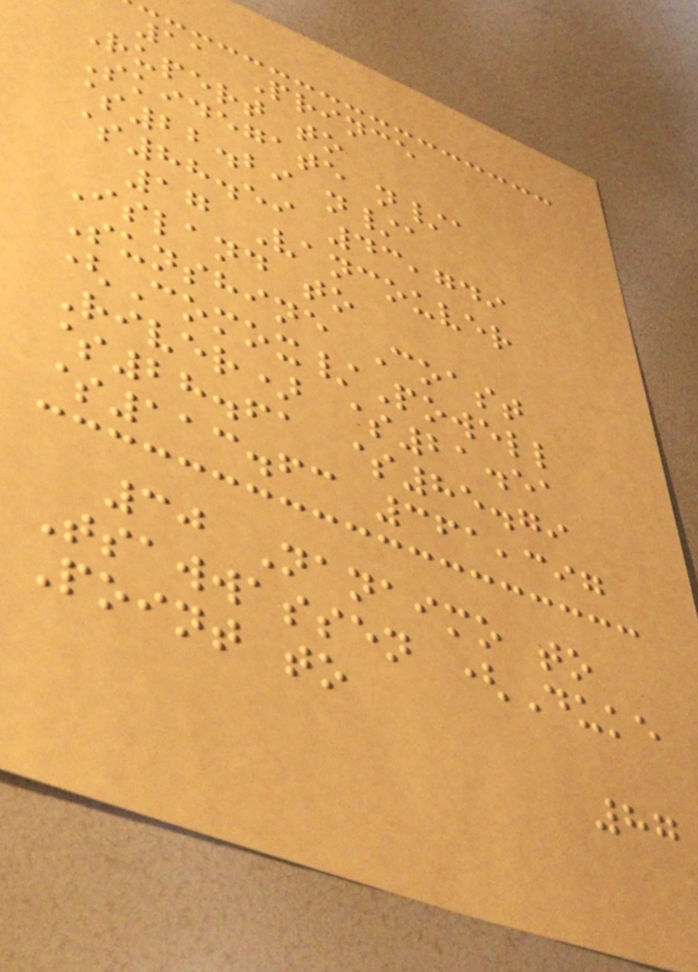11 Prince
Rupert to
Skidegate n/a
$22.29 n/a
$88.59 43,749
17 Vancouver
Island to
Sunshine Coast
(Comox/Powell
River) $21.51
$28.61 $85.79
$113.63 361,397
30 Nanaimo to
Tsawwassen (Duke
Point to
87
